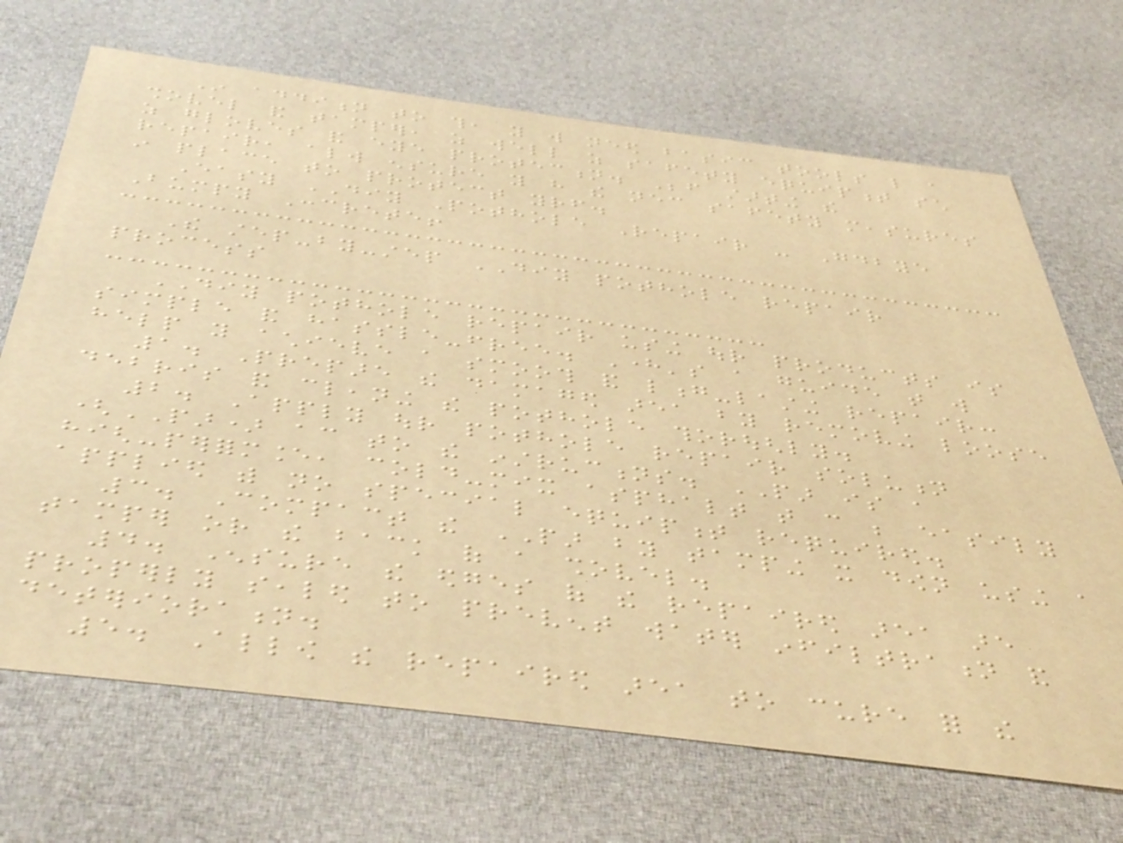In addition to this, you will need basic tools like a
shovel and tamper, as well as safety equipment such
as gloves and eye protection. Before starting the
repair, always ensure you have the necessary safety measures
in place to protect yourself.
Easy DIY Pothole Repair - Goodbye
Bumpy Concrete!
The step-by-step DIY pothole repair
process
DIY pothole repair using our products is
simple and hassle-free. Here's a guide that will
help you achieve a smooth and long-lasting repair:
1. Prepare the damaged area by removing loose
debris and cleaning the pothole thoroughly.
2. Apply our pothole repair solution
(PAR) according to the instructions. PAR is a
high-performance, cold-mix asphalt that can be easily
applied with no special equipment required.
3. Compact the PAR by tamping it down using a
tamper or the back of a shovel.
4. Ensure the edges of the repaired area are
properly sealed to prevent water infiltration and
deterioration.
5. Allow the repaired area to cure for the
